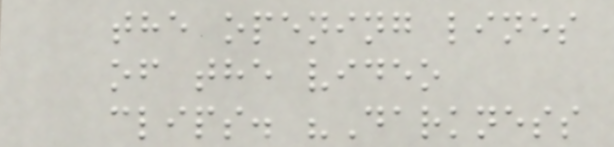the opening lines
of the video
clips. "Darkness
